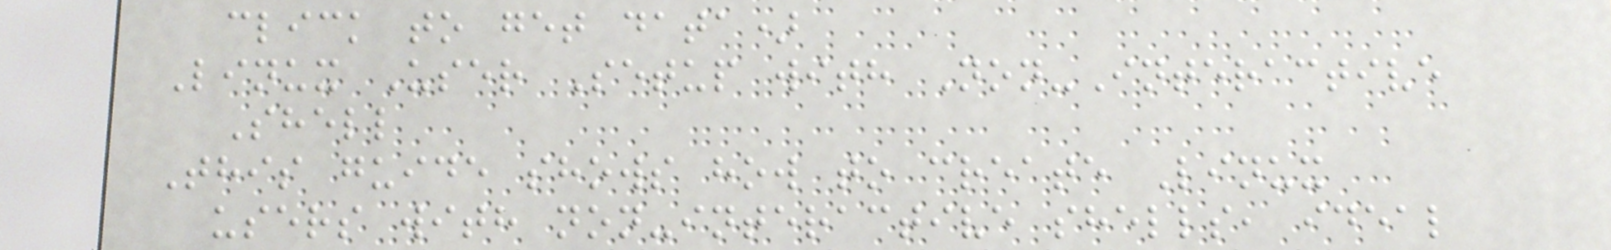click to get data)
Linux User Setup with Non-Interactive
Shell
This guide shows how to create Linux
users with non-interactive shells, ideal
